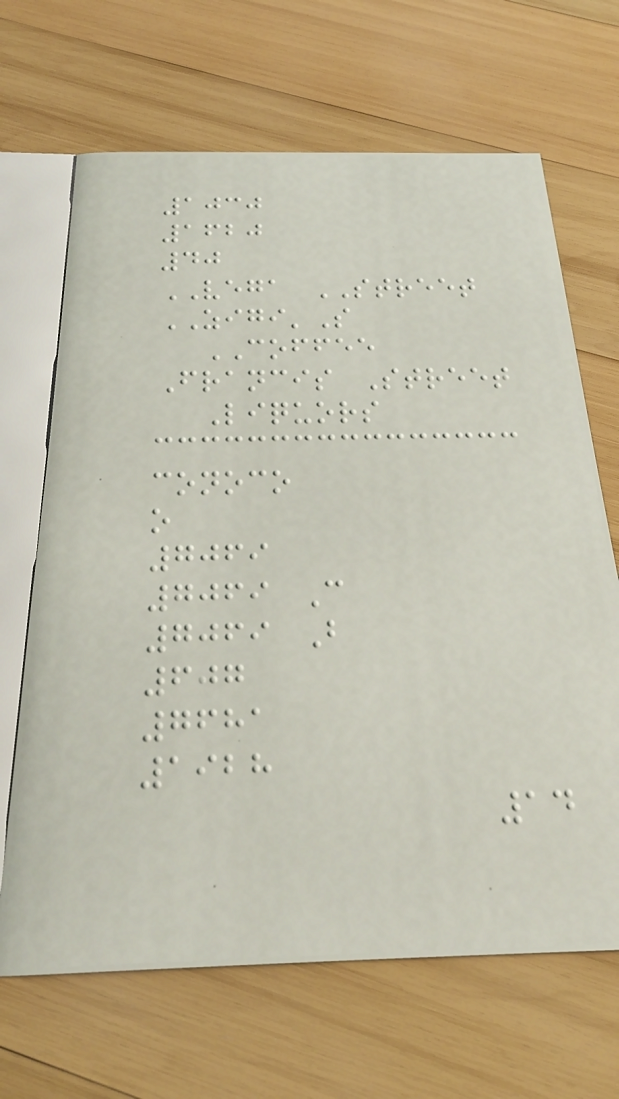1030
1620
40
VEGA STREET
ZIGI'S
COFFEE
Francis Street
Liquors
conoco
o
7069
7069 C
7069 B
607
7681
1928
14
